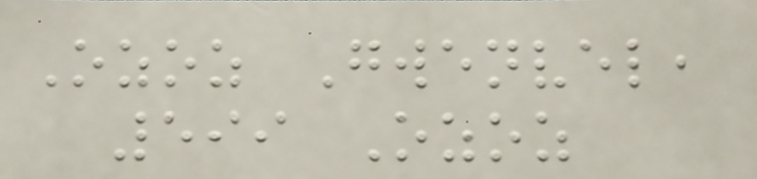Ozoz Gwenvel,
599 Ozoz
